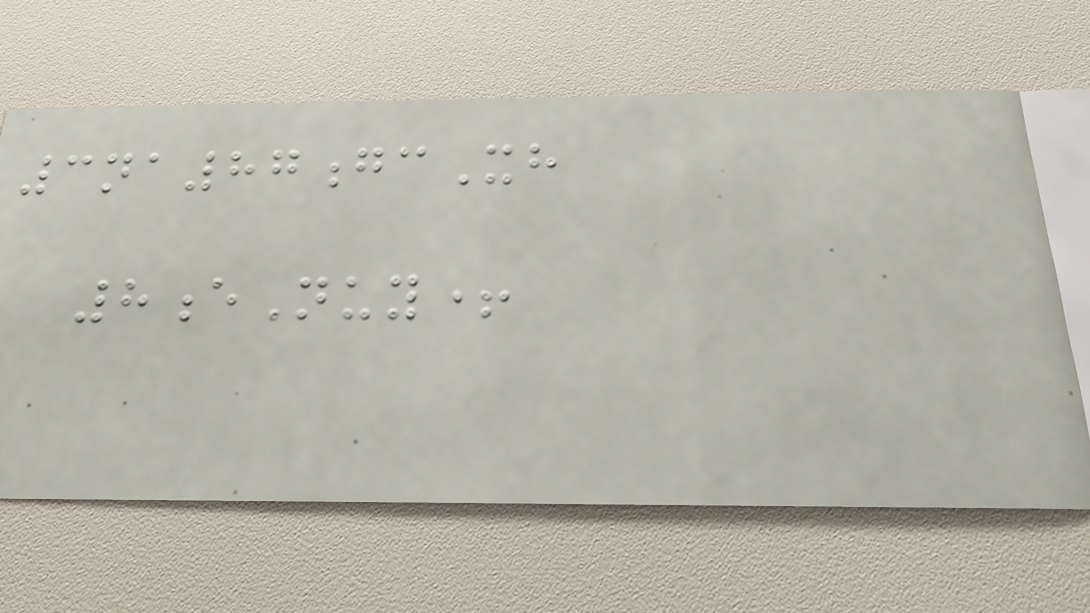3na87gcXh
8eNuy+
